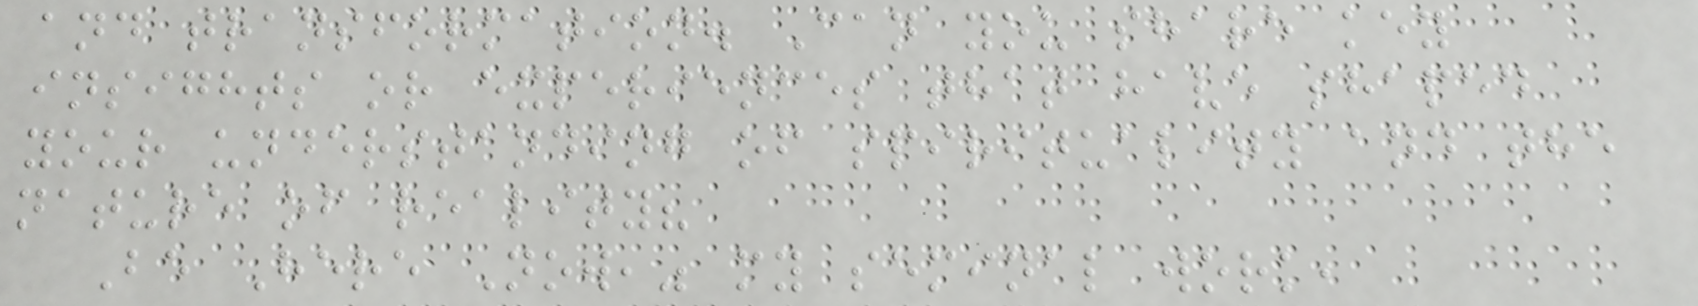and transformation. Can you share key
insights or experiences that have shaped
your understanding of spirituality and the
nature of reality?
Be Here Now," my seminal work,
